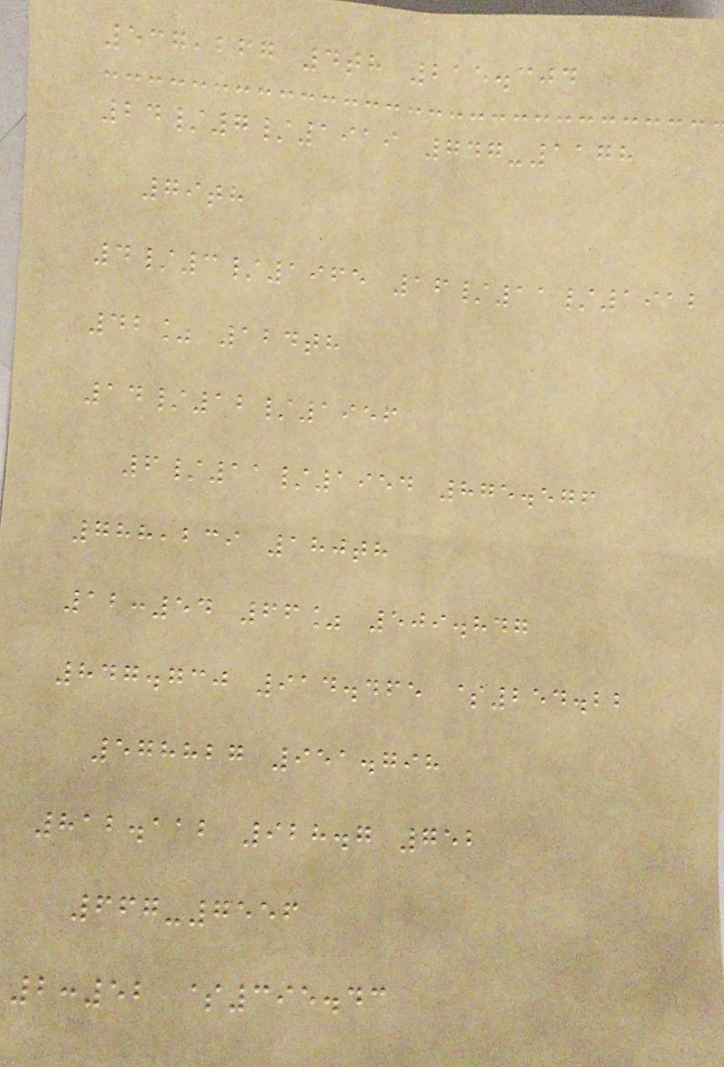537,267 4th 215.304
24/7/1919 747-1178
79th
4/3/1965 16/11/1912
42% 124th
14/12/1956
6/11/1954 875.576
788,239 180th
12:54 66% 509.847
847.730 914.465 $254.22
578827 951.798
812.112 928.7 752
667-7556
2:52 $395.43
